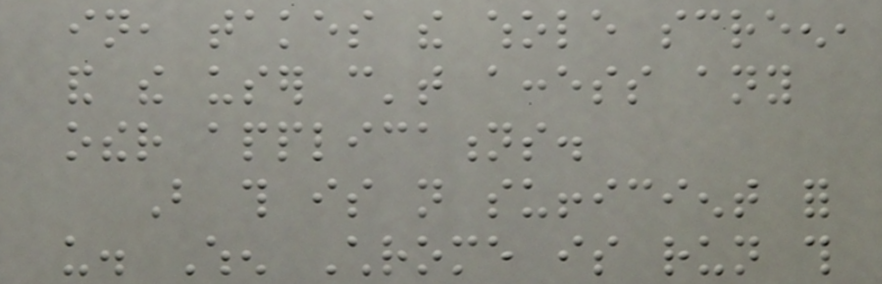in, takes the whole screen,
and the user can't access any
other applications.
But this is not sufficient for
us. When Chrome is run this
